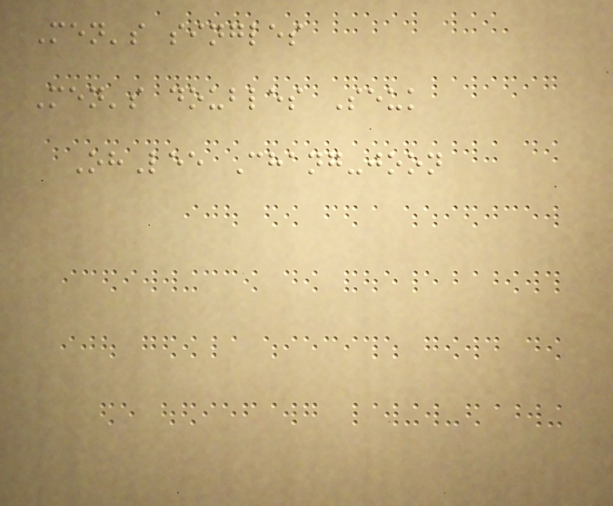Men's singles
Men's doubles Seuk
OhLee Chang-joon
